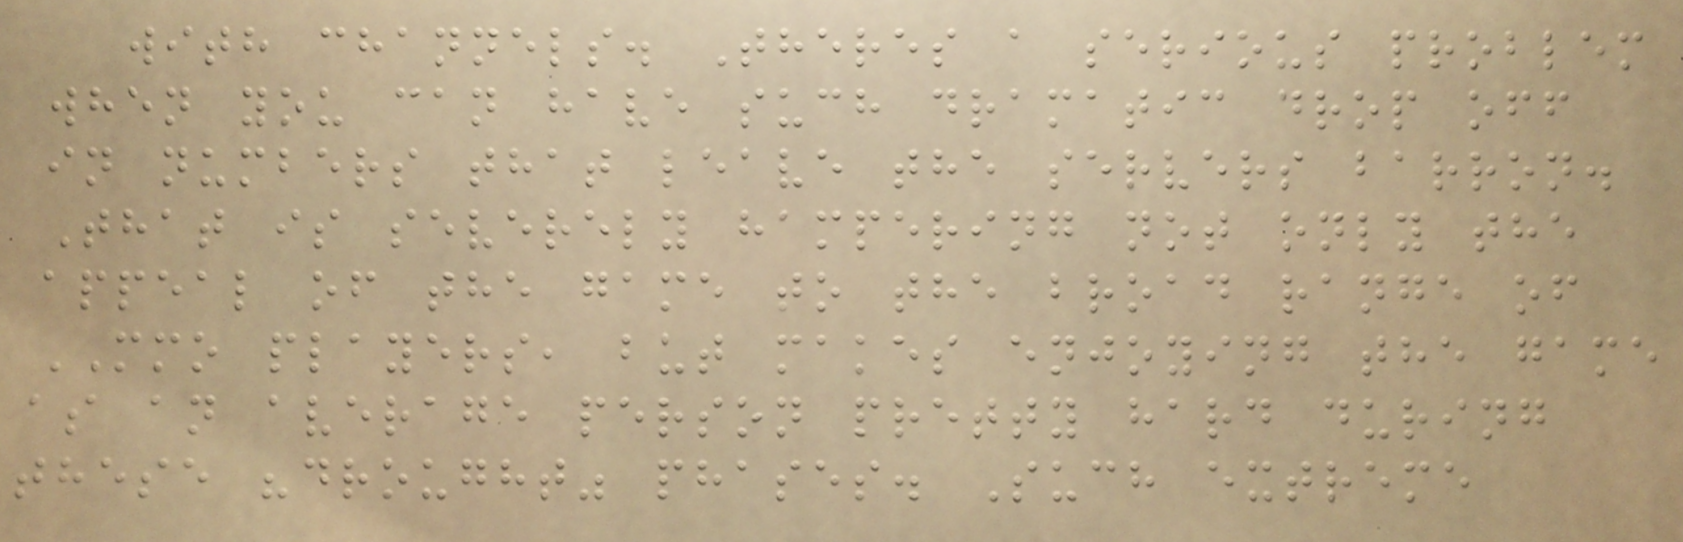with channels. Theres a serious problem
when you can have such dramatic drop off
in numbers that leave the servers barron.
That is severely hampering not only the
appeal of the game to the broad range of
MMO players, but makes enjoying the game
as an average person pretty hard during
these "drought" phases. Such extreme
